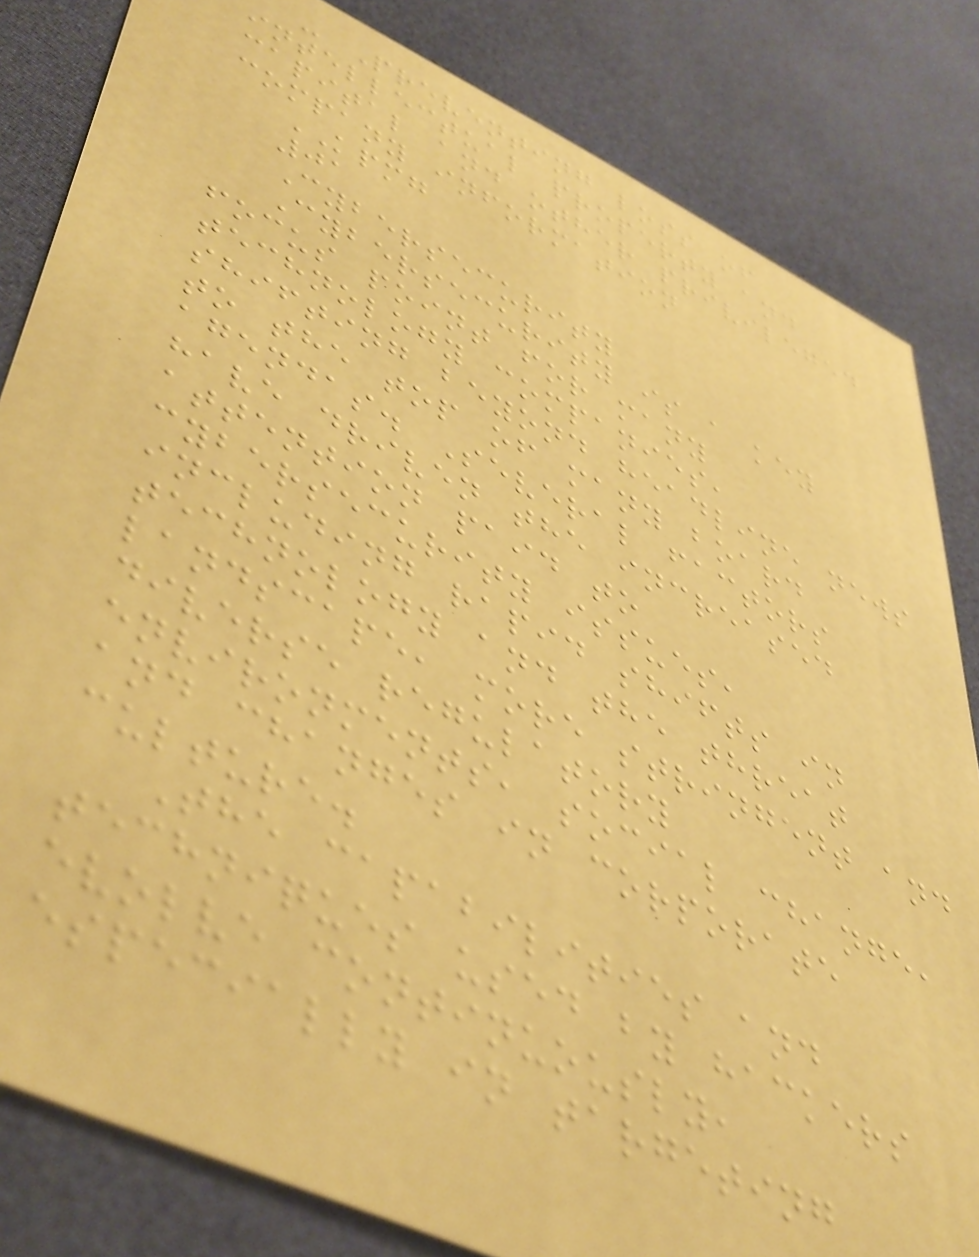- Preventing loss of
intellectual property and
capital and other privileged
company information
KPMG
01
Cybersecurity
Cybersecurity is a key
focus point for many
technology companies,
shifting beyond headline news
to the top of many board
agendas. Several factors
have driven the increased
attention paid to
cybersecurity issues,
including rapid shifts in
technology and the threat
landscape, more stringent and
diverse regulatory
environments, social change,
and changes in corporate
culture.
The capabilities and
techniques used by hackers
evolve continuously,
especially in targeting
